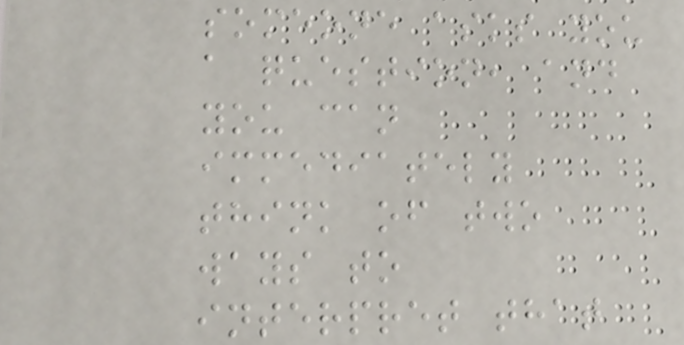someone asks you
a question, and
you can
immediately
think of two
ways to
interpret that
